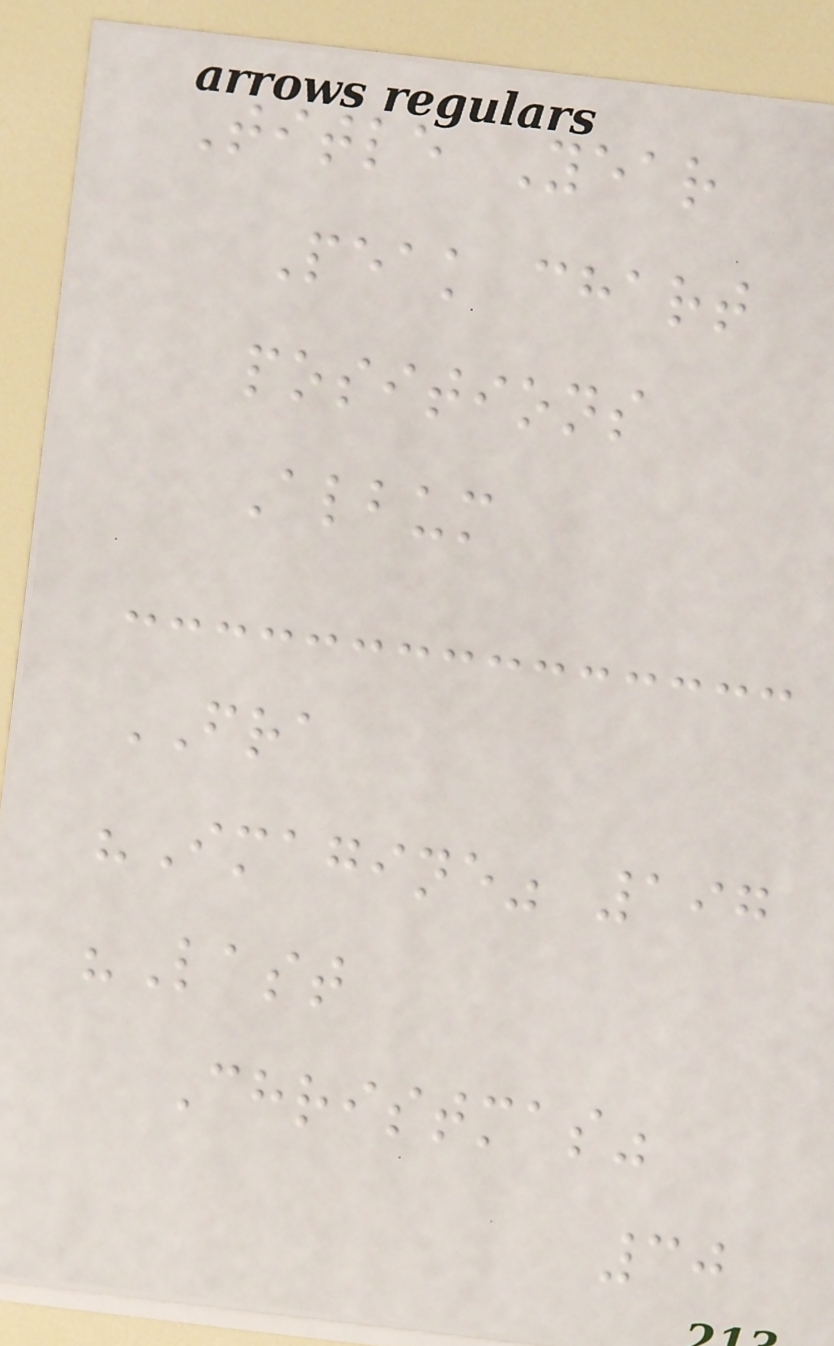Title Year
Peak chart
positions
Album
FRA
"Imagine" 197
"Last
Christmas"
30
